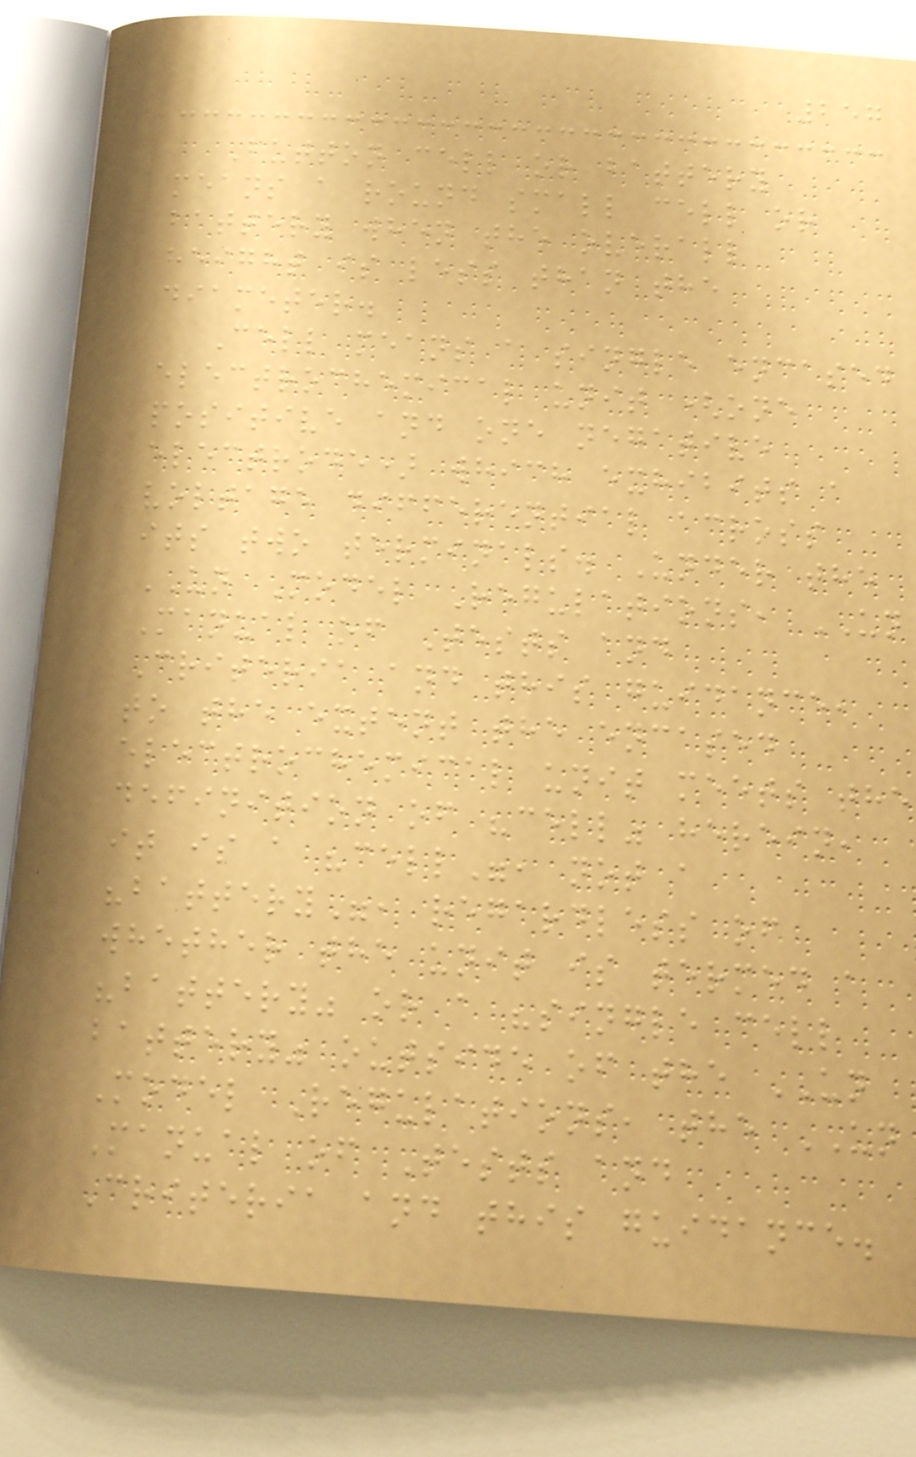257
Button cell or battery
means a round small cell or
battery when the overall
height is less than the
diameter.
Cell means a single encased
electrochemical unit (one
positive and one negative
electrode) which exhibits a
voltage differential across
its two terminals. Under the
UN Model Regulations, UN
Manual of Tests and
Criteria and this guidance,
to the extent the encased
electrochemical unit meets the
definition of "cell" herein,
it is a "cell", not a
"battery", regardless of
whether the unit is termed a
"battery" or a "single cell
battery" outside of the UN
Model Regulations, the UN
Manual of Tests and
Criteria and this guidance.
